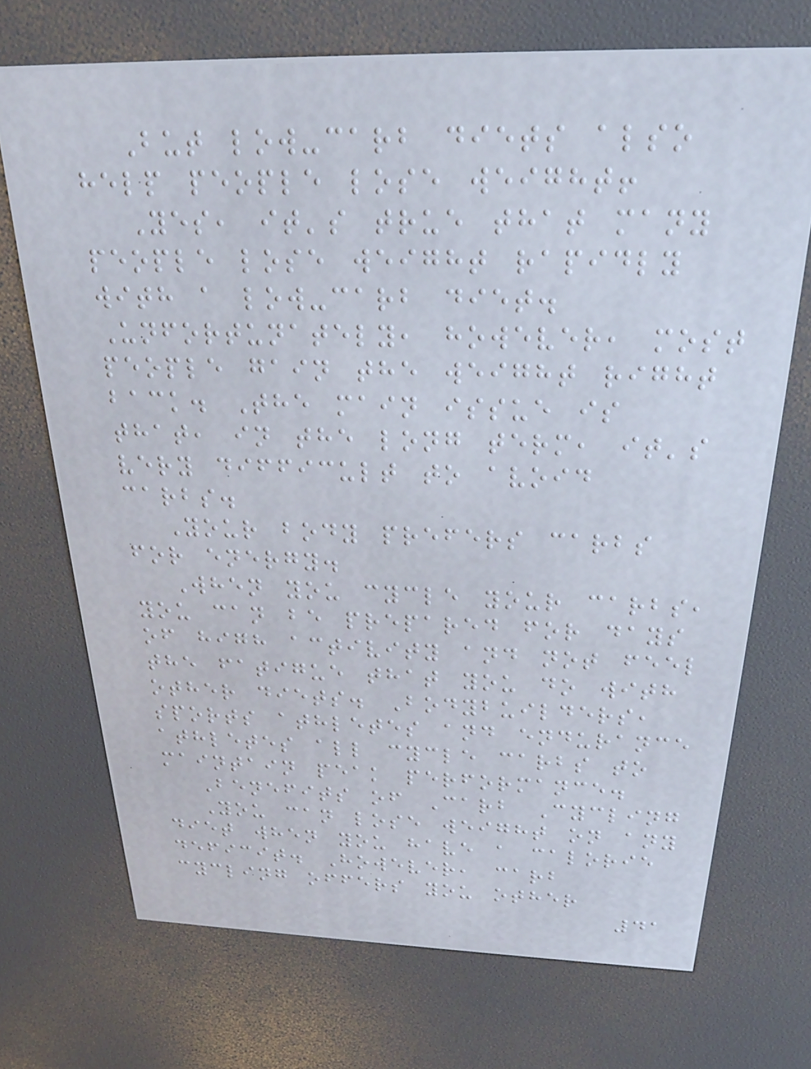But low-carb diets also
help people lose weight!
Yes, it's true that many
people lose weight rapidly
with a low-carb diet.
Unfortunately, however, most
people gain the weight right
back. The main issue is
that, in the long term, it's
very difficult to avoid
carbs.
Your body prefers carbs
for energy.
When you cycle your carbs,
you can be prepared for days
of high activity and not feel
the fatigue that you do with
other diets. Bodybuilders,
sports athletes and endurance
athletes all cycle carbs to
maintain peak performance.
Benefits of Carb Cycling
You can lose weight on any
diet when you have a calorie
deficit. However, carb
cycling offers you other
41
